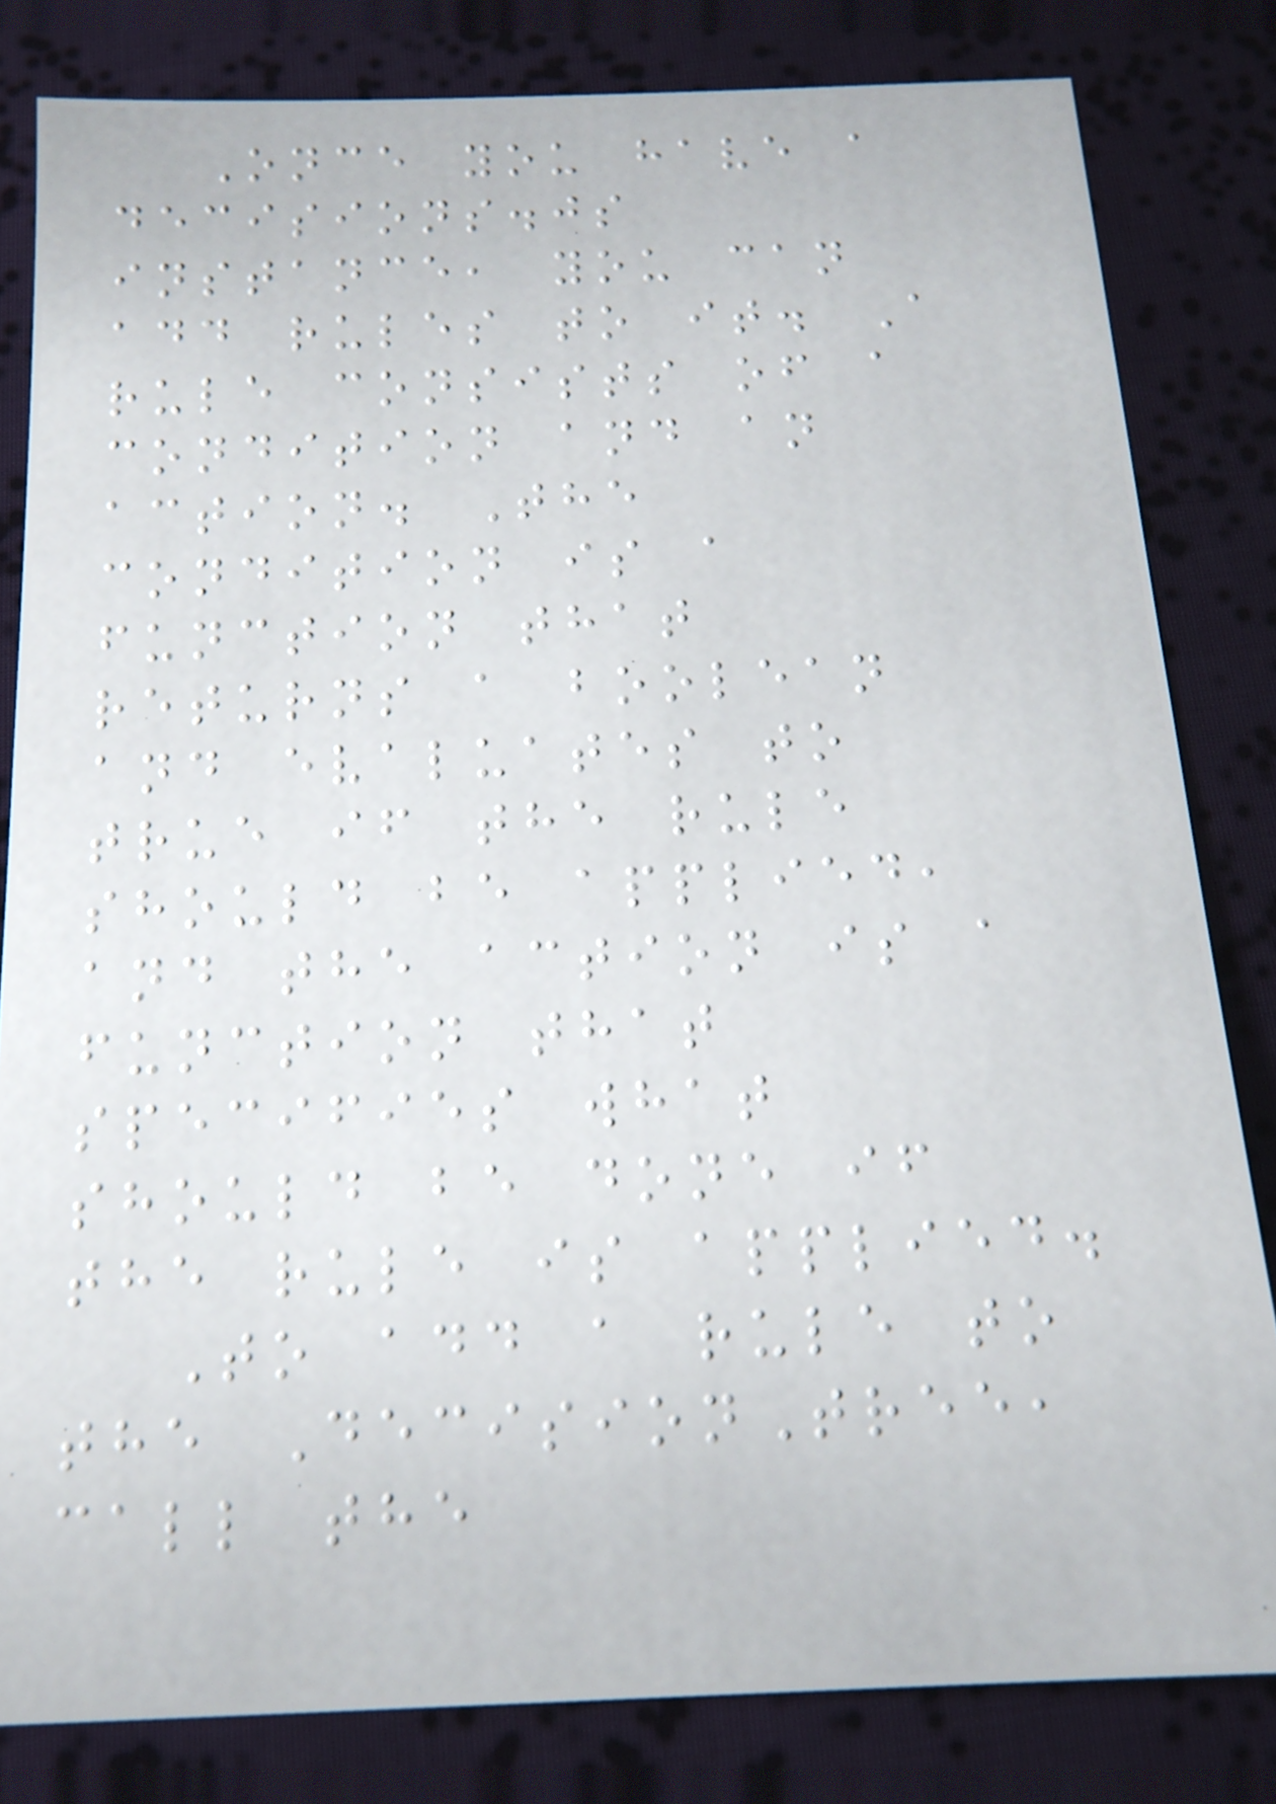Once you have a
decisions.js
instance, you can
add rules to it. A
rule consists of a
condition and an
action. The
condition is a
function that
returns a boolean
and evaluates to
true if the rule
should be applied,
and the action is a
function that
specifies what
should be done if
the rule is applied.
To add a rule to
the DecisionTree,
call the
